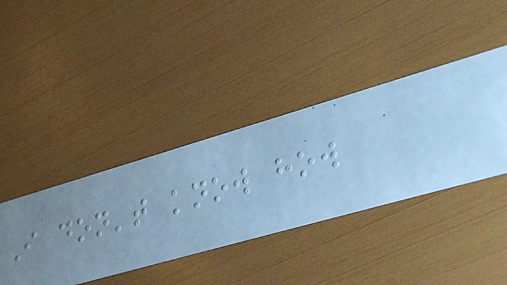I don't know how
